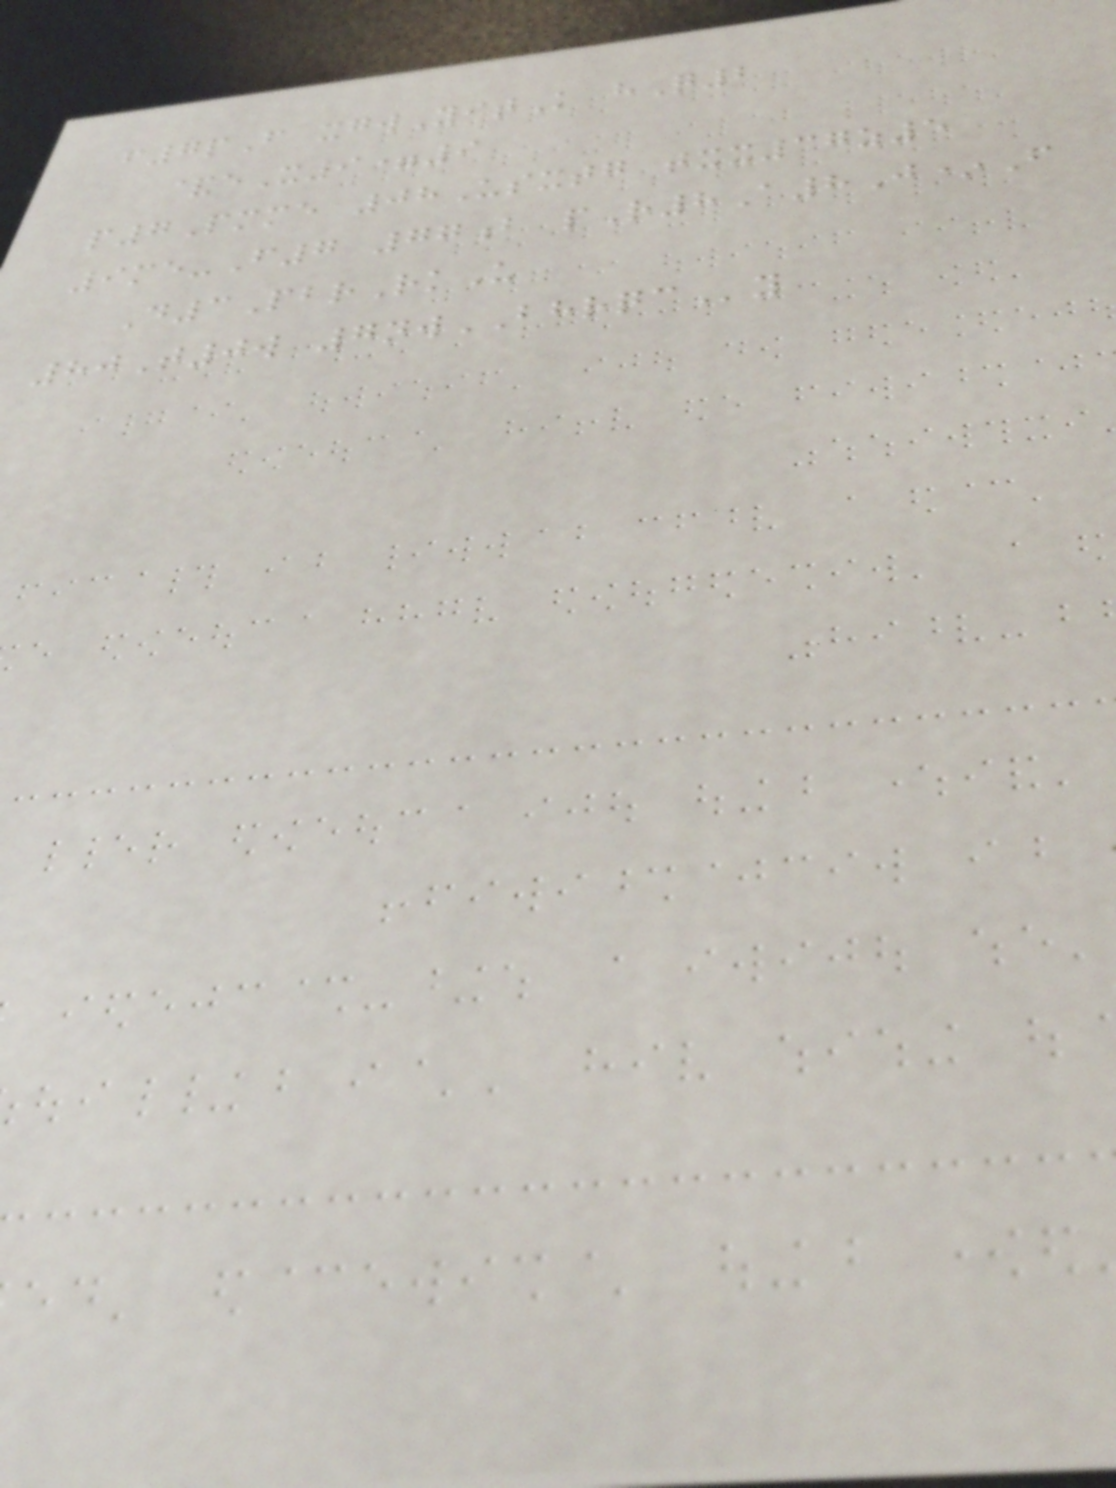f7pF xgwYitK hQ2
&eX9=9
p7Pmme 08Usxtg txx37z5
9me-F7 77b pR8A8J*F
D3PbrRkU
80T0w 7nwBHRQCy
